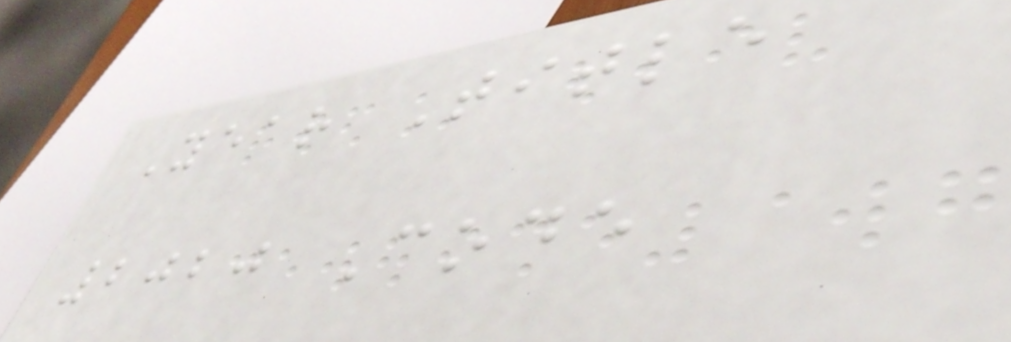Year Title
2020 Code
